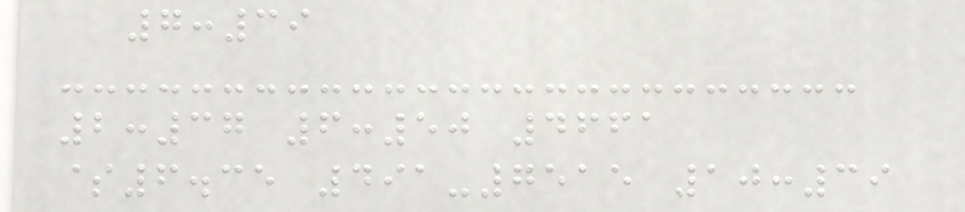7:39
2:37 6:50 4661
$6.35 491-7515 10:39
